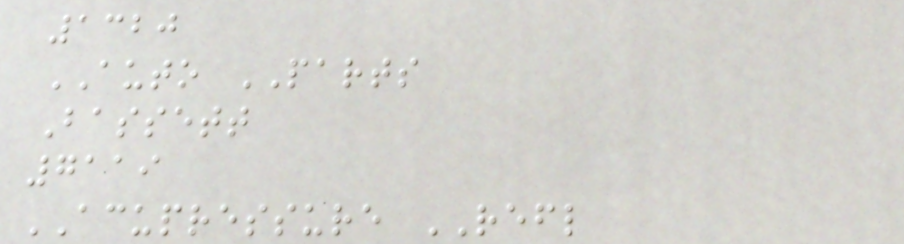1320
AUTO PARTS
Bassett
7119
ACUPRESSURE REFL
